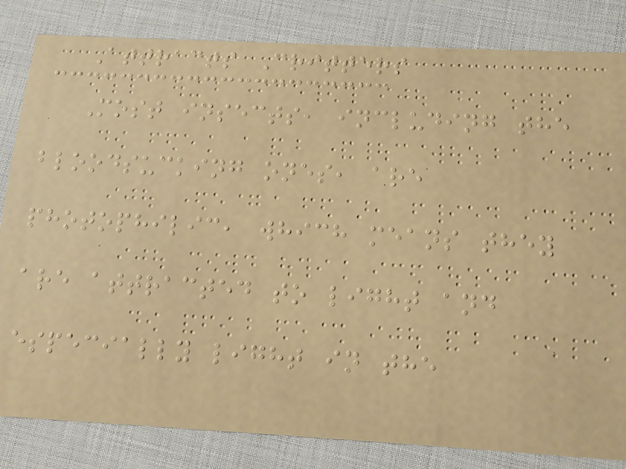Attracts Critters
Most insects, including the
bloodsucking ones, are
photophilic, which means they
are attracted to light and
especially light in the
